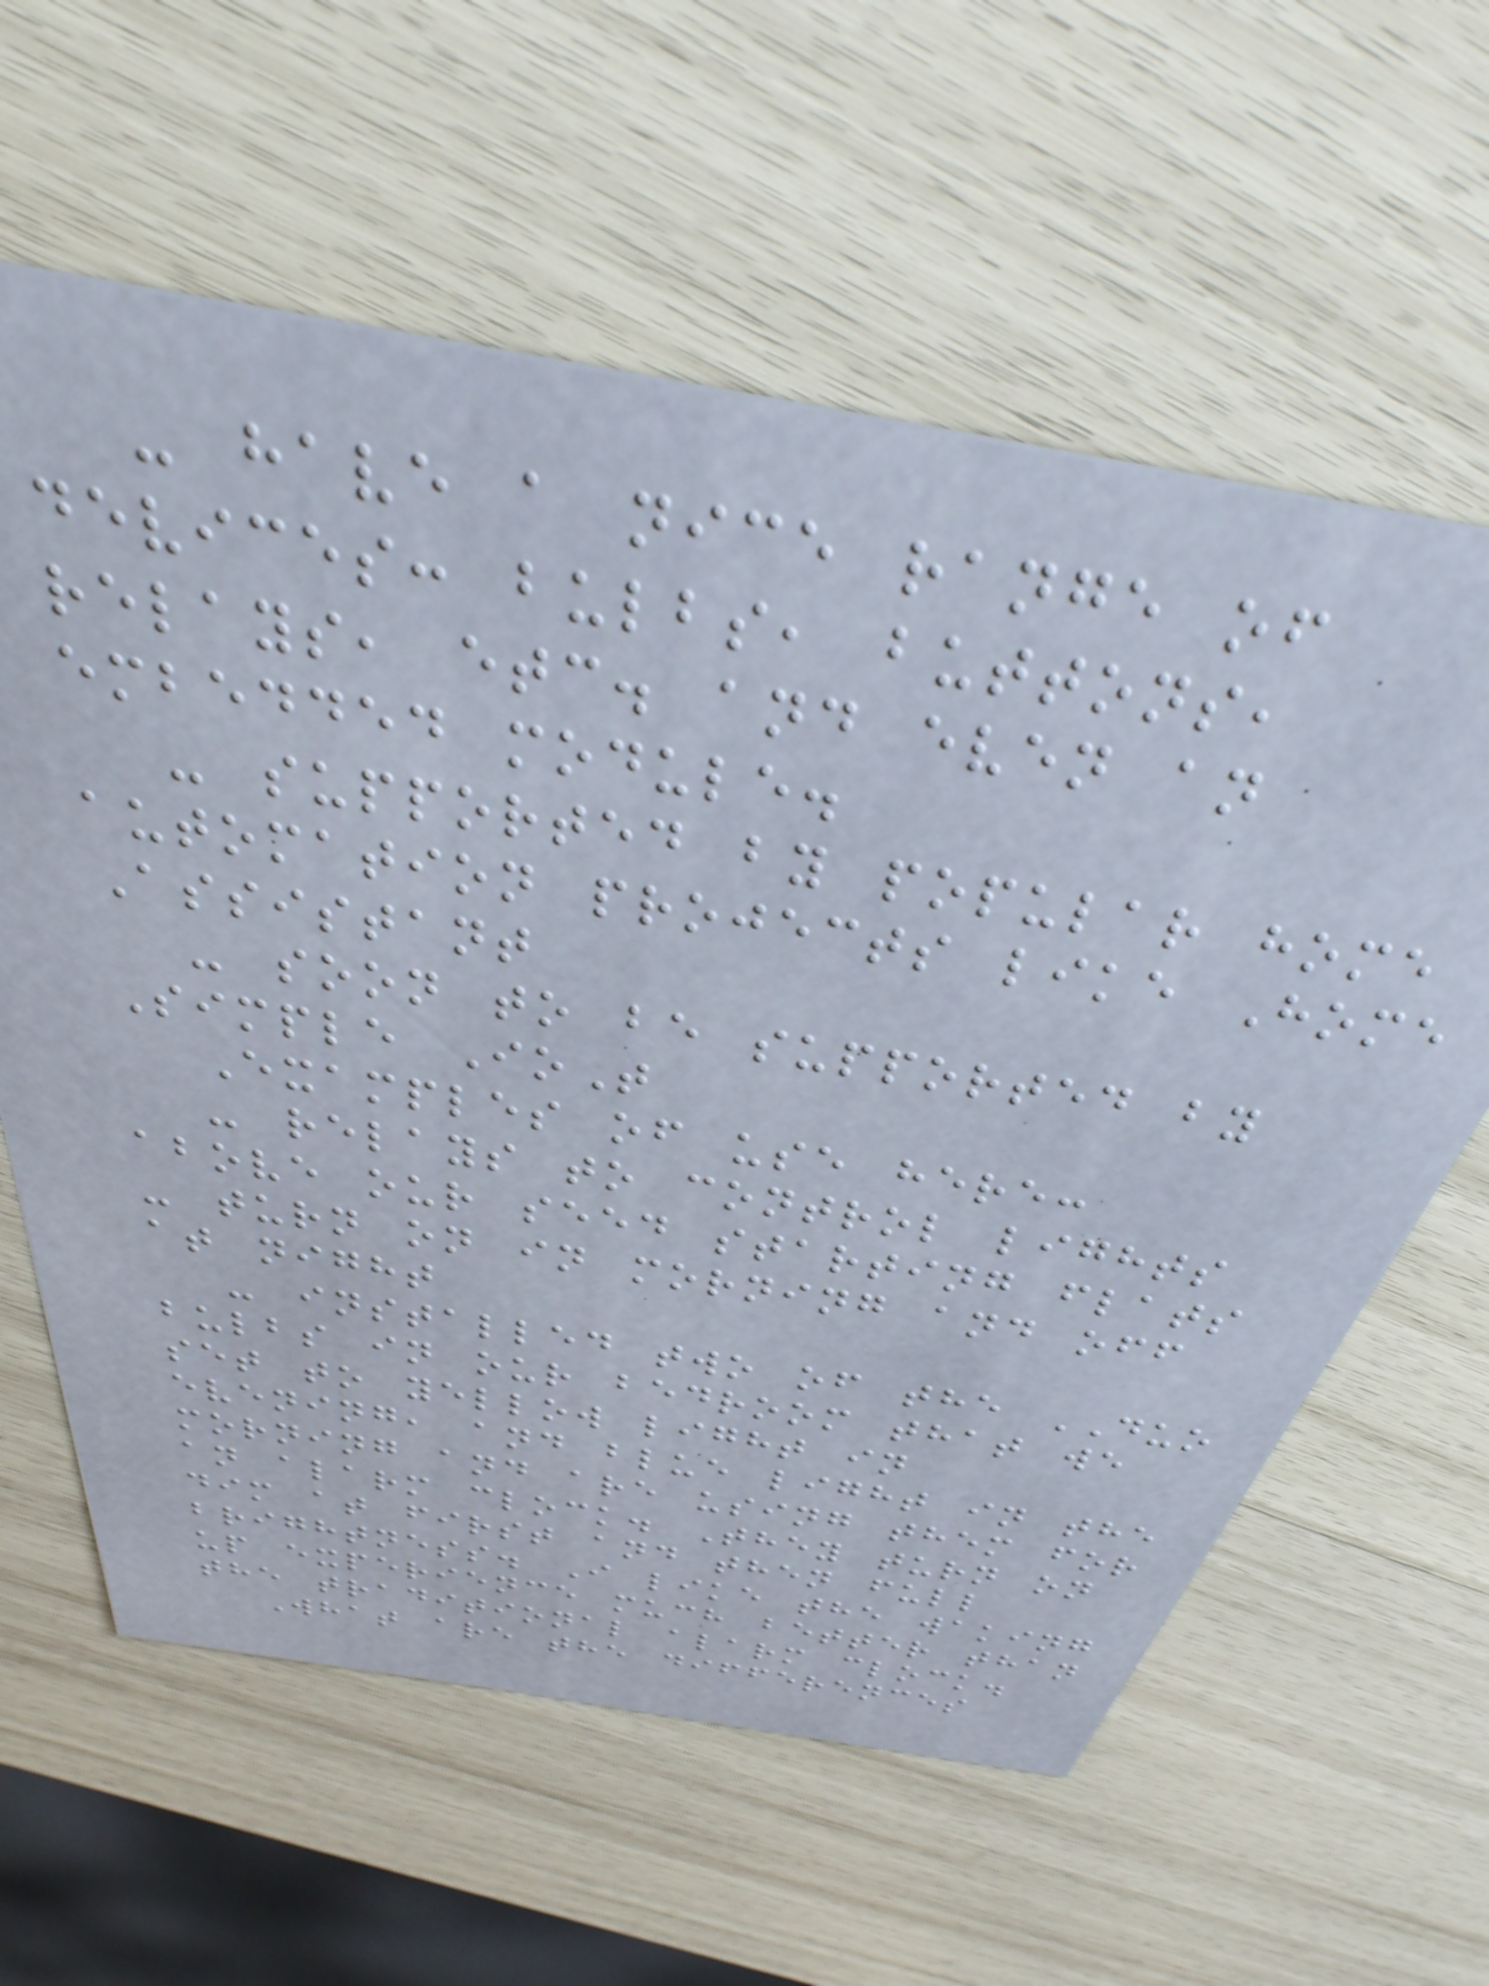- have a nice range of
devices: bulbs, buttons,
relays, etc. and even an
embedded module.
- supported by popular home
automation projects like Home
Assistant
- soon to be supported by
Simple IoT
Examples of use here:
- relays to control lights
above our seed starting flats
- turn on in morning and off
at night
- installed two of the DUO
bulbs in our bedroom that we
set to yellow light in
evening, and blue light in the
morning and are using them for
an alarm clock. They turn on
dim at first and then full
brightness. I like the waking
up experience much better than
the traditional alarm clock.
What are the differences
